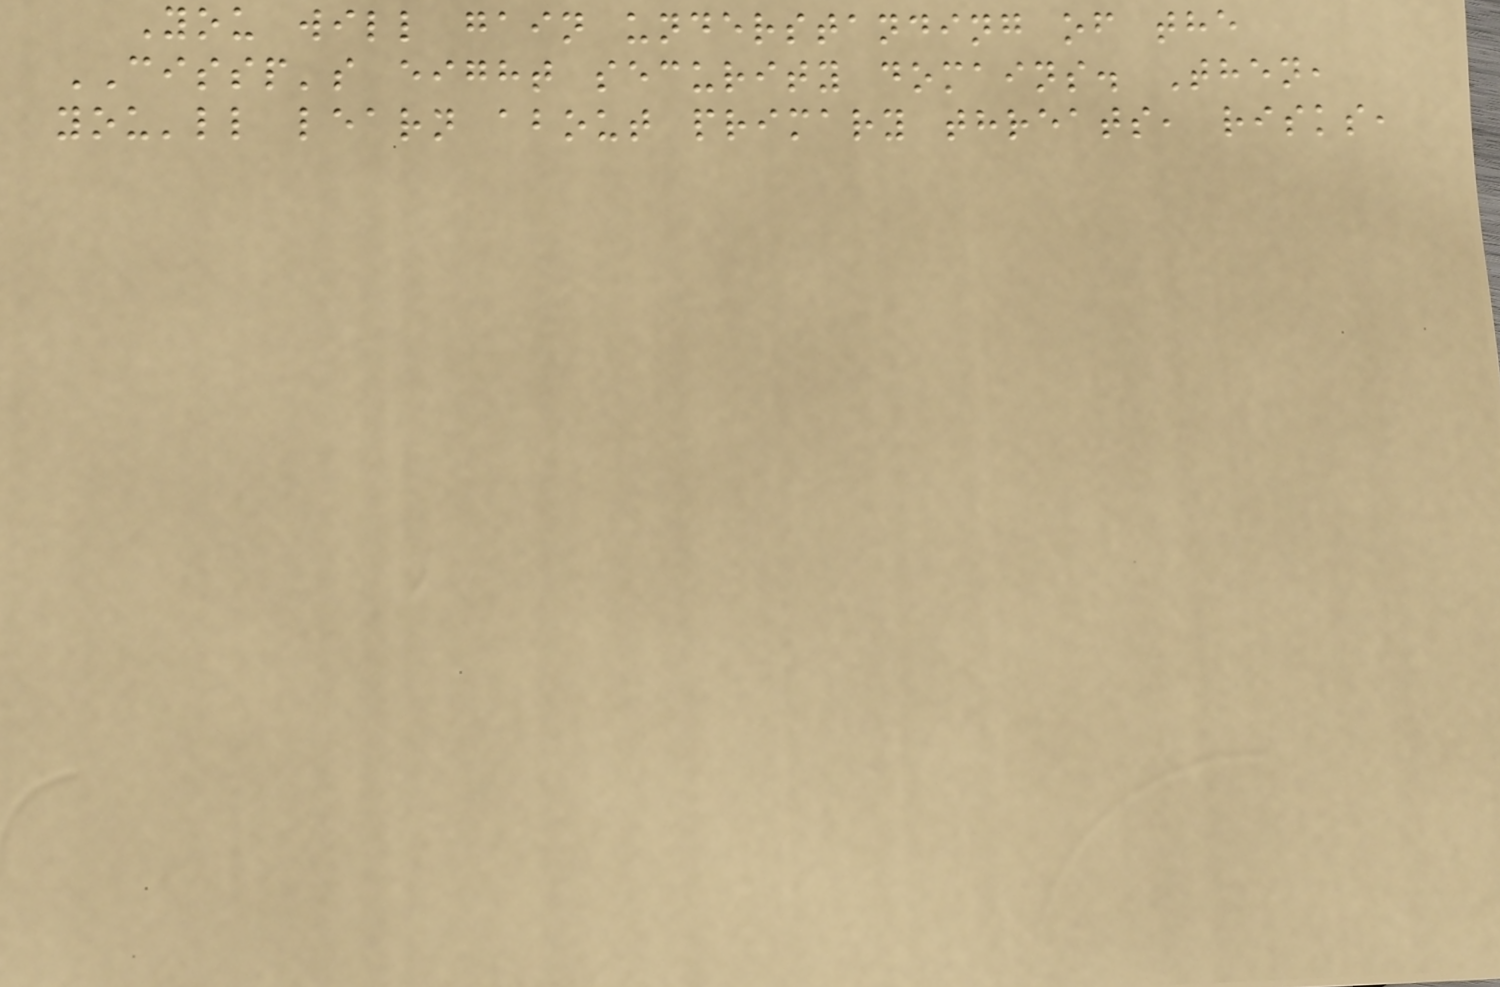You will gain understanding of the
CISSP's eight security domains. Then,
you'll learn about primary threats, risks,
